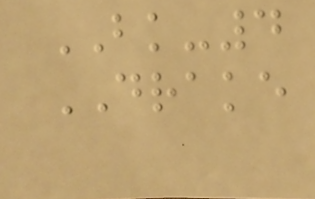BK-4
DRAKE
